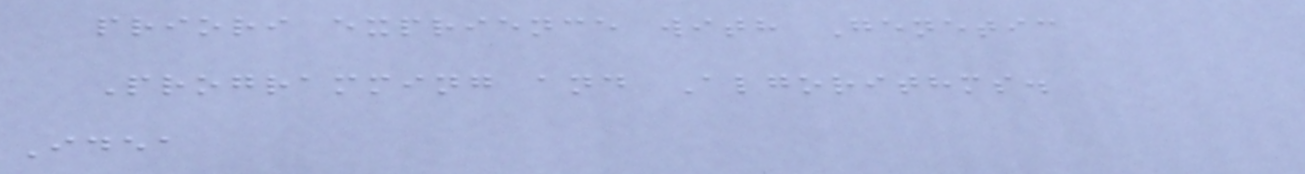priori exprience with Genetic
Programming and Algorithms.
Idea
